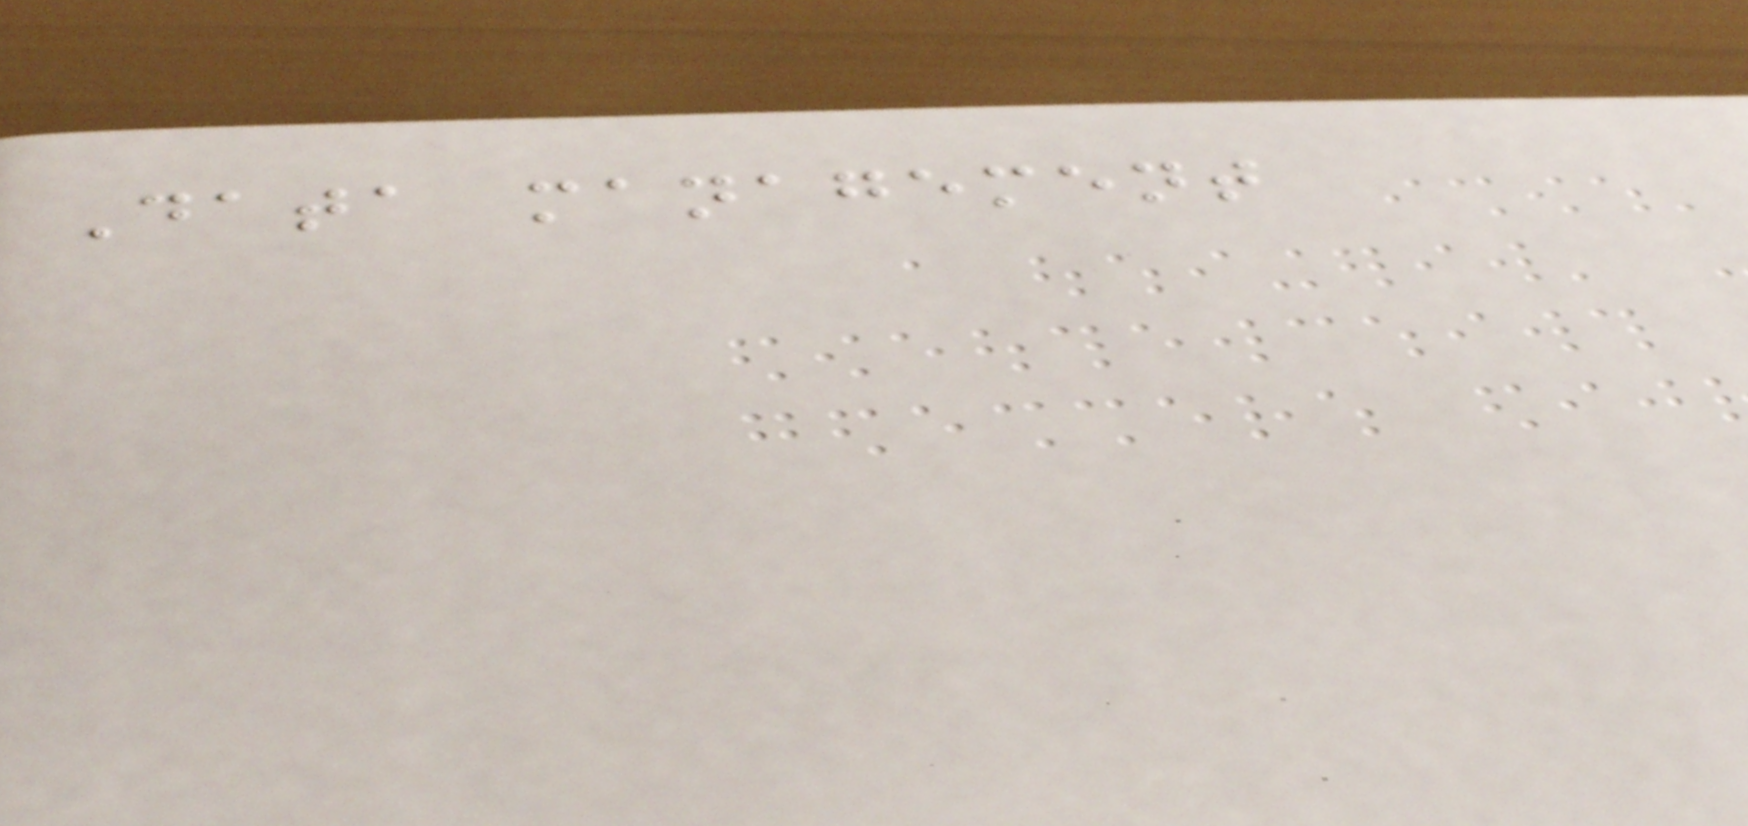Data management
